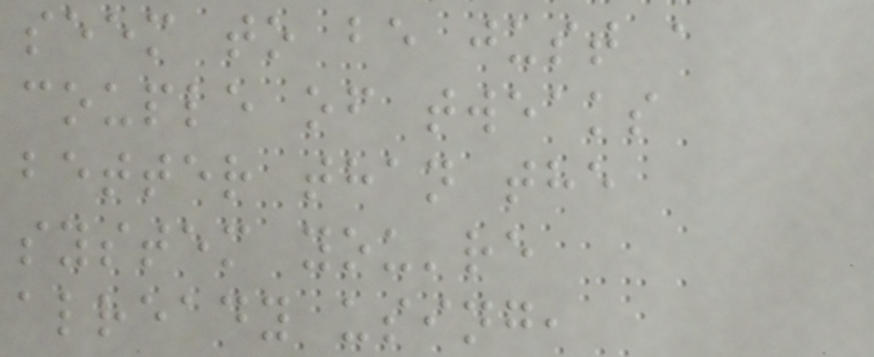seem to be just a
couple of tweaks
better than the
system you're
already using,
